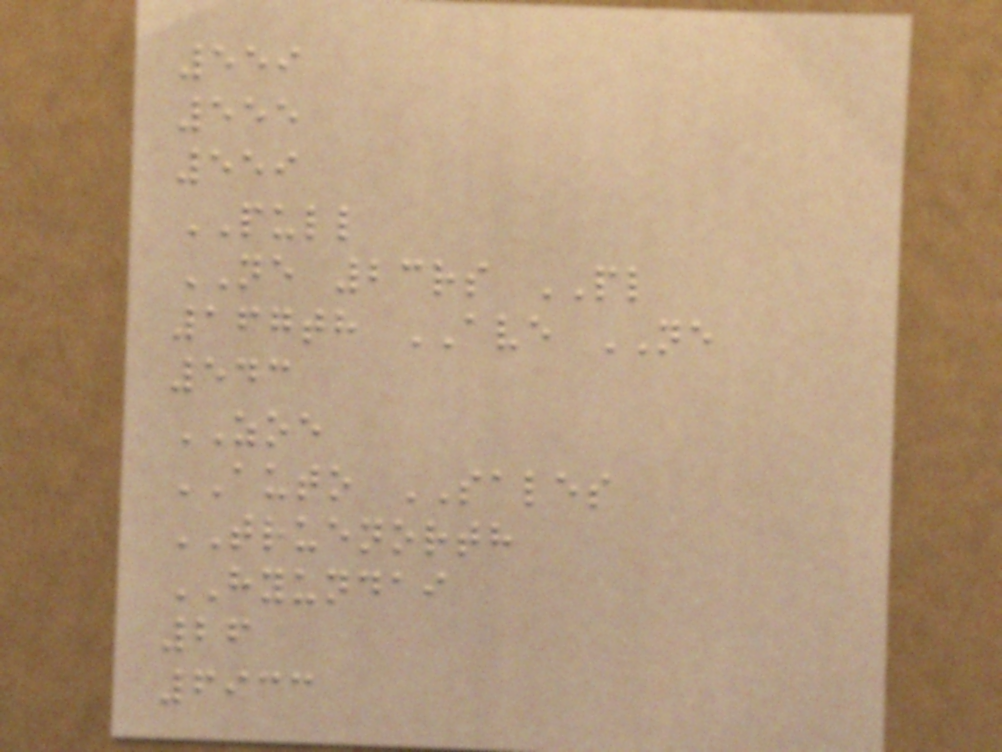559
555
559
PULL
NE 23rs PL
167th AVE NE
543
ZOE
AUTO SALES
TRUENORTH
HYUNDAI
26
6933
